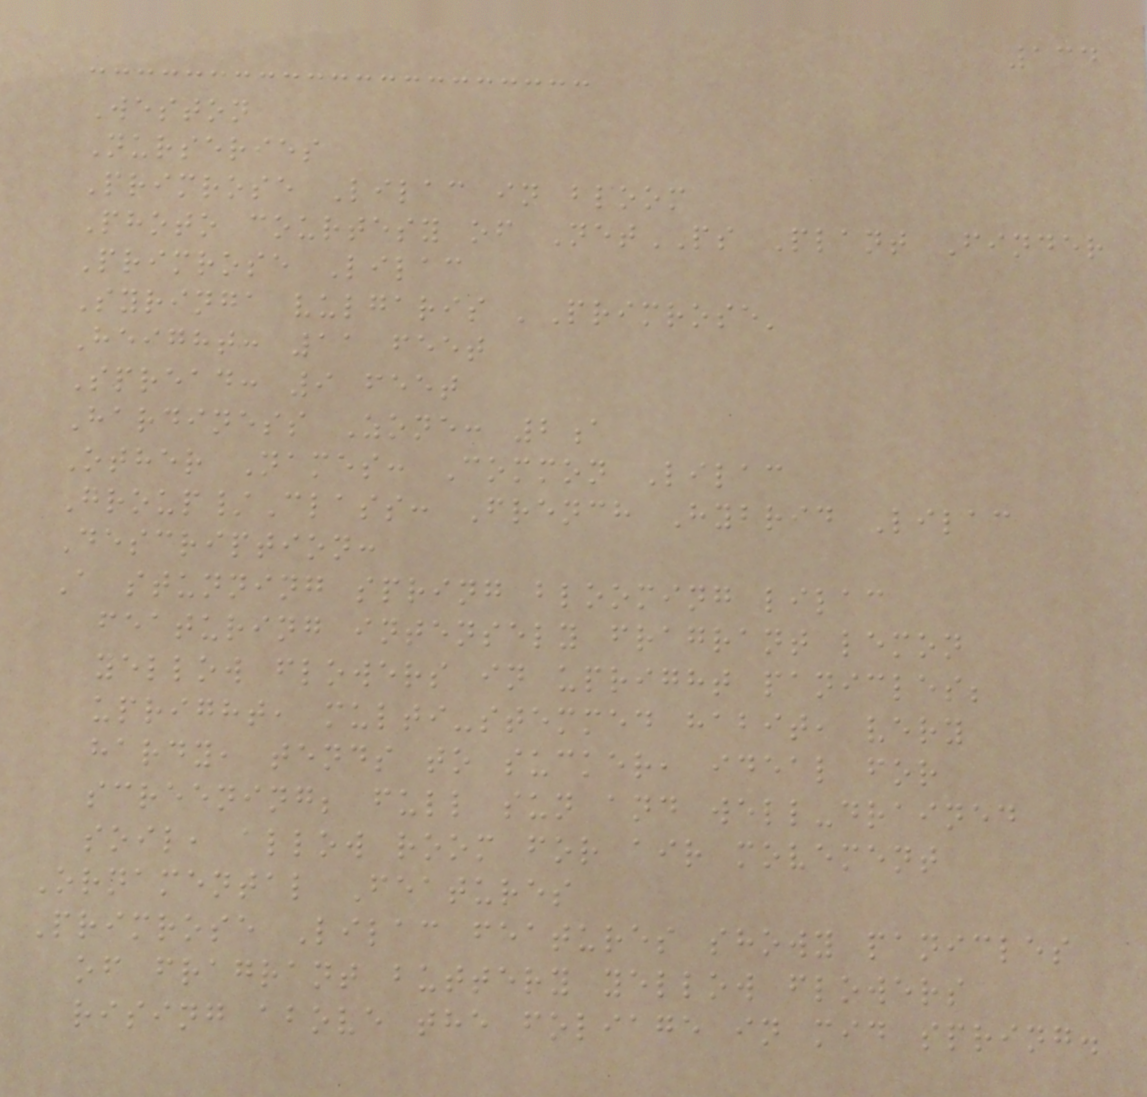134
Weston
Nurseries
Primrose Lilac in bloom
Photo courtesy of NetPS Plant Finder
Primrose Lilac
Syringa vulgaris 'Primrose'
Height: 11 feet
Spread: 9 feet
Hardiness Zone: 2a
Other Names: Common Lilac
Group/Class: French Hybrid Lilac
Description:
A stunning spring blooming lilac
featuring intensely fragrant lemon
yellow flowers in upright panicles;
upright, multi-stemmed habit, very
hardy, tends to sucker, ideal for
screening; full sun and well-drained
soil, allow room for air movement
Ornamental Features
Primrose Lilac features showy panicles
of fragrant buttery yellow flowers
rising above the foliage in mid spring.
